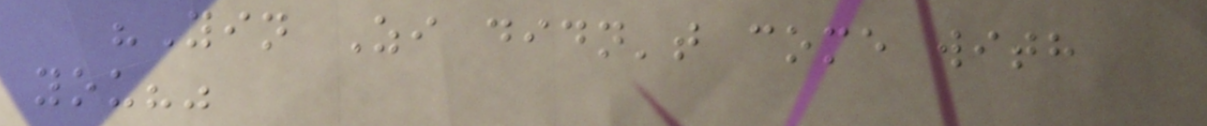"Yin Zi didn't come with
you?"
